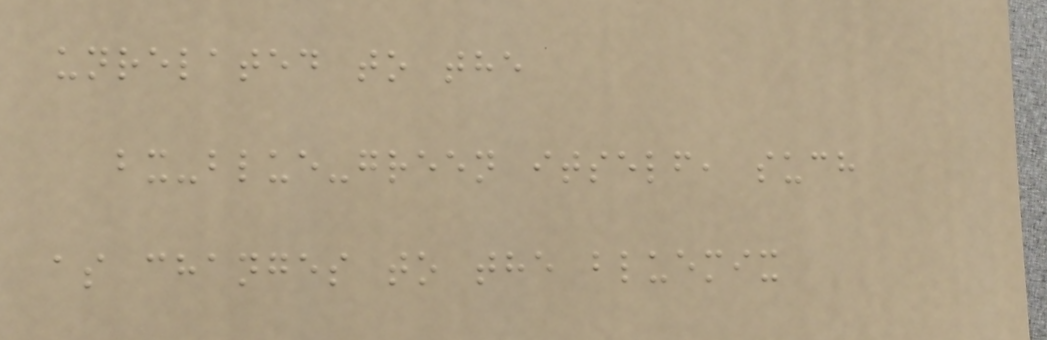unrelated to the
bx-blue-green itself, such
as changes to the bluemix
